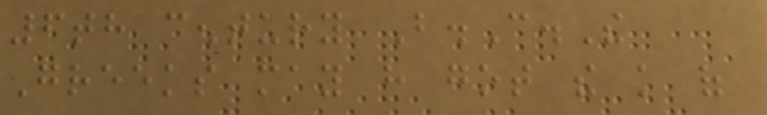6th century B.C.The
Greeks may have got the knowledge of
